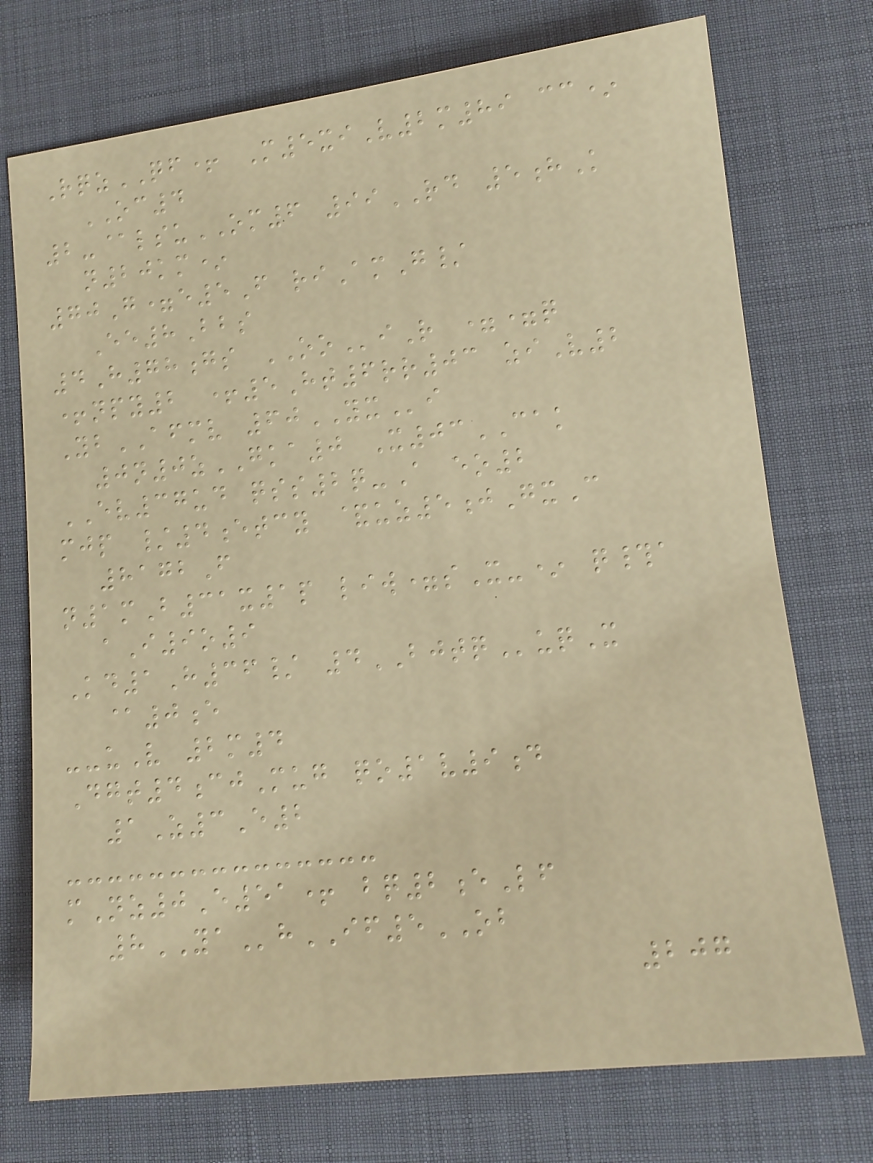RqzQF+ M5xiV2m89 cc*
OC4
2-@lsuOM6 99RD 5hK
n20km*
70G=e5F riAmG/
Ee8Bbs
4H78gs OOiR ==q
+npy2 +5Ht6rr03 ziV2
YbAFMV 60YXi
0n0zGKA0 X03CAK
EV37ud qss2q-A eo2
mjp /4etcy &uz5jGxC
8172F
n1mB31x1p liw=sX-* q#a
aI9o9
Kd1H36/ 4BJTQuqX
@0e
--uV 2m4
Dgt4cjMug qo1v9d
1Z3E2
mNz0E51+ bq2eLf
8YAhIF5OB
207
